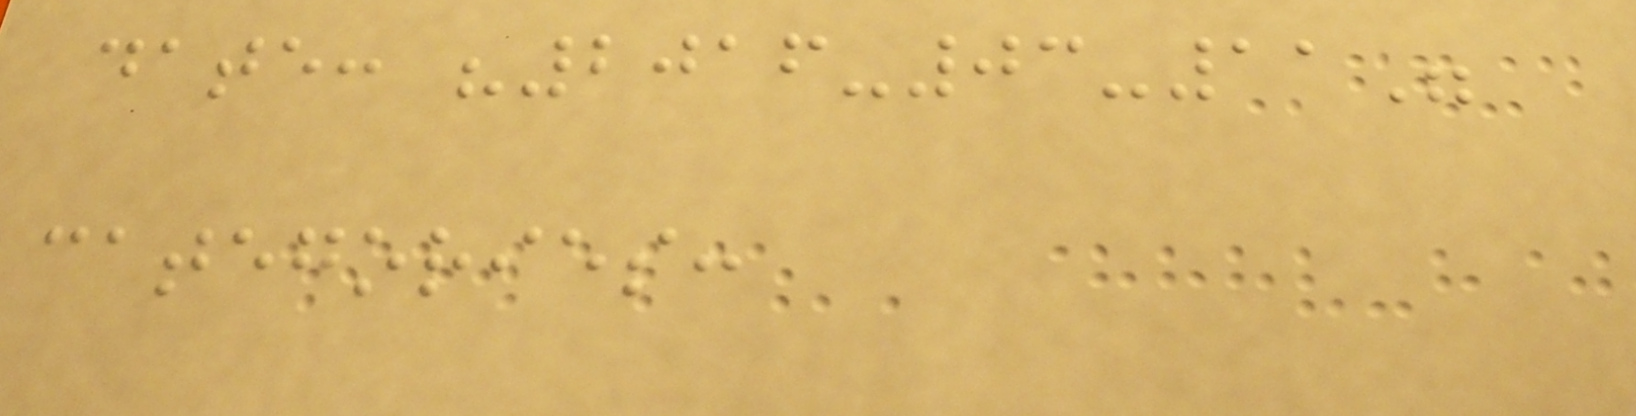date: "2016-03-11"
categories:
